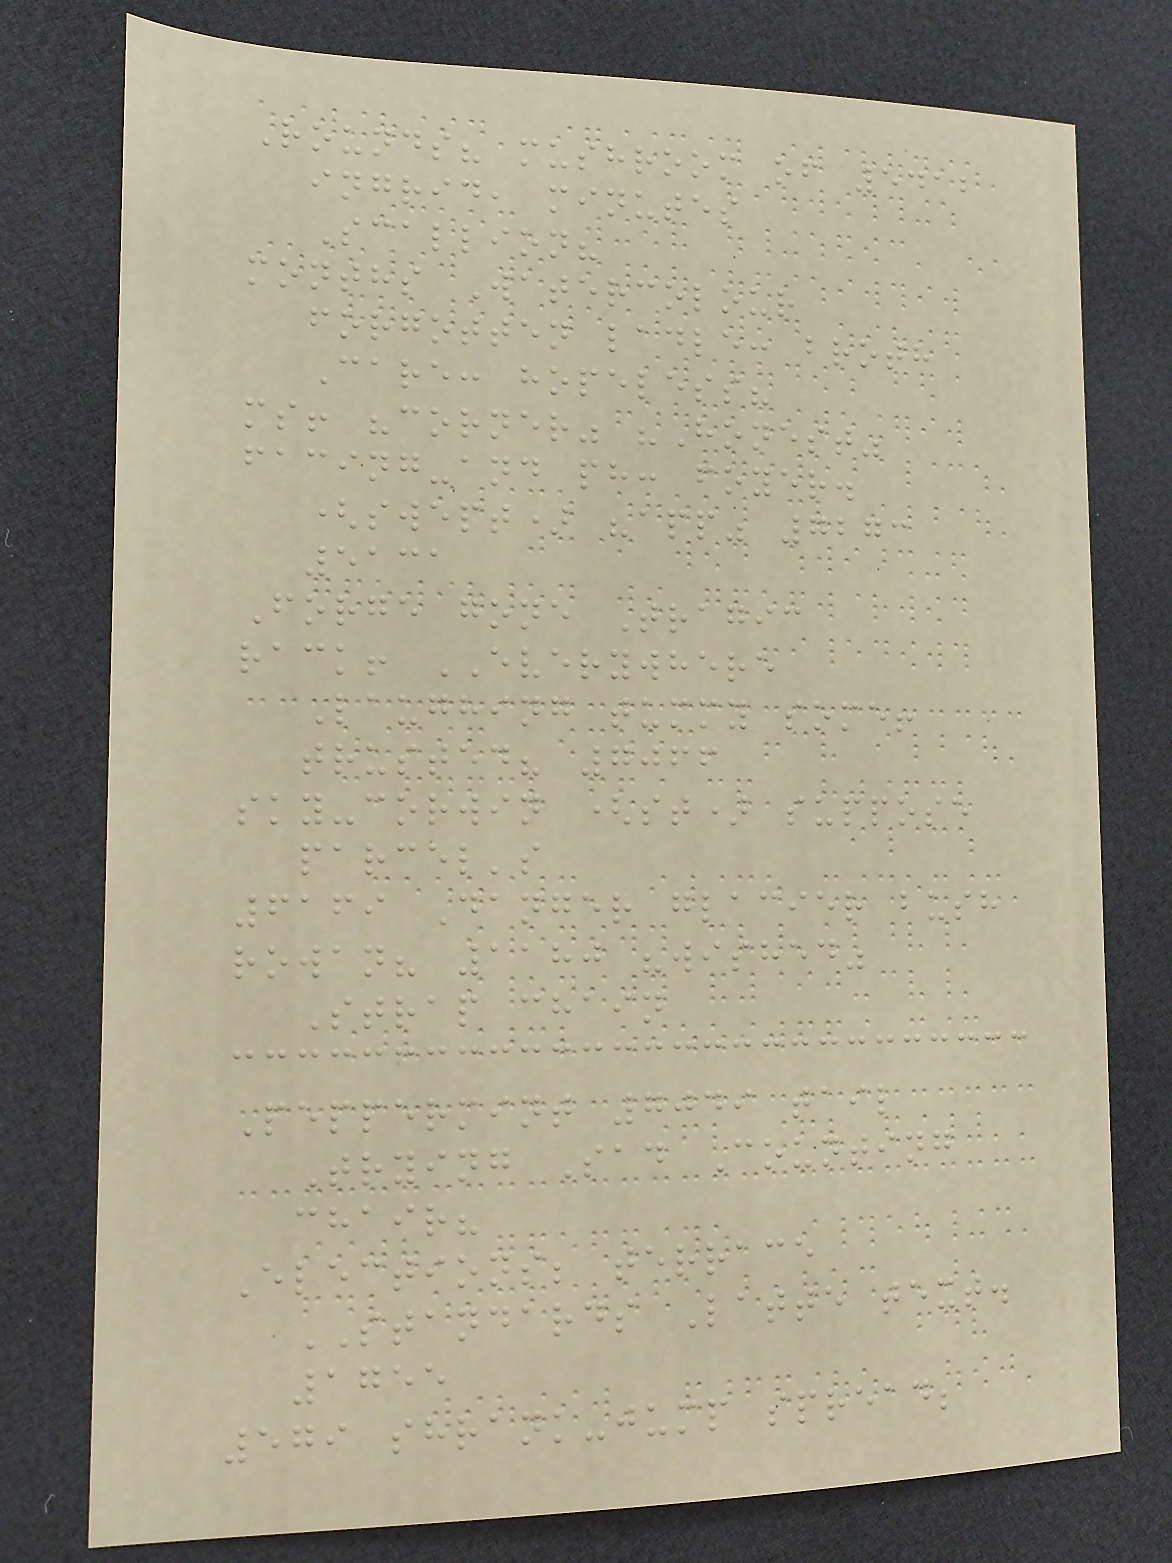Rounds? mushroom of 5412
ingrid, minutes
Scallion?
months Watercolour
forgotten ladle: broth
Care: hopeless?
ms! "corner" "Honest"
facing-and ph: foyer.
(swept) "app" 7273
5131
Forge gone Tragic
rack! EVERYWHERE
Laughing tummy some!
trusted? 7066
sky-corwin (st) suppose
parcel's
6169 Danger glacier bush
rowan? 1180 "wished"
Strap chain
Peppermint 7049 tail
Trying Sad Counting
chair?
Elections; terrace
STANDARDS Latte text.
1755
579 shrank-jump spread;
